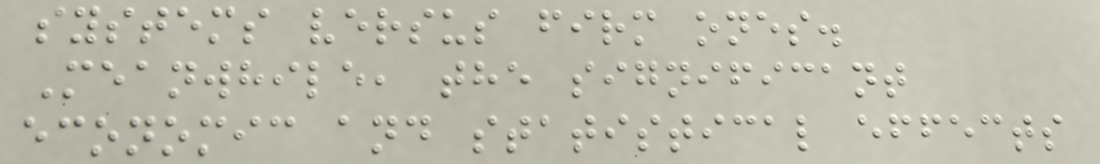systems versus firm ones.
Meanwhile, the significant
economic and statistical effects
